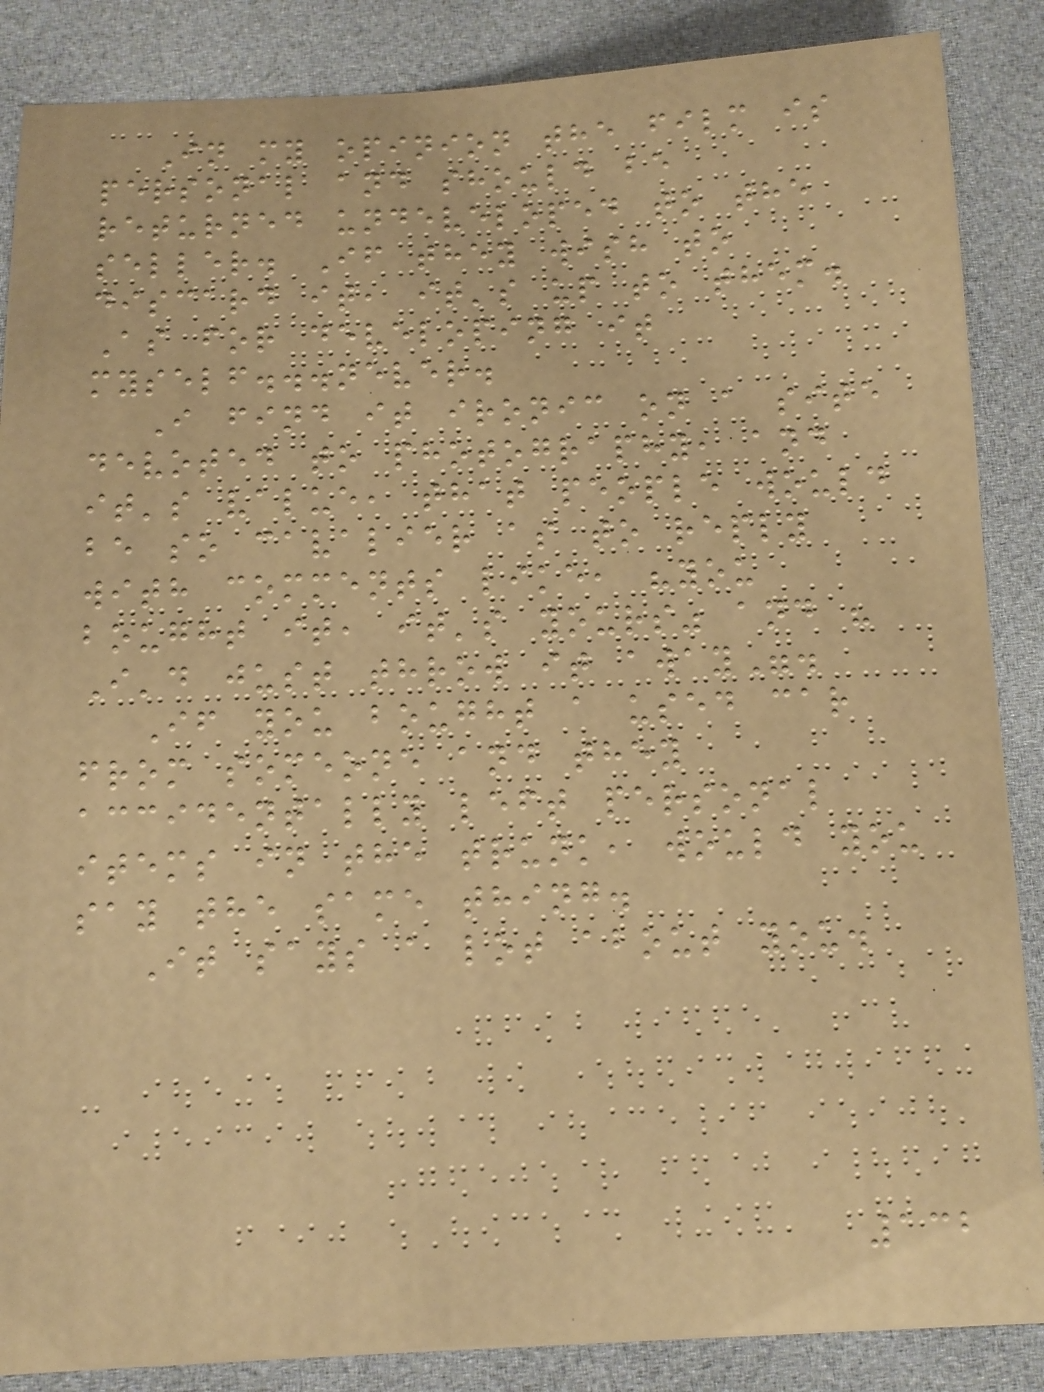In my opinion the film is
personal and should be
returned undeveloped to the
seller. If they wish to
discard it, it's up to them.
As for developing it
myself...never.
I find it ironic on a site
devoted to photography, and
it's value, that people would
be so cavalier as to reply
with comments like, "you
bought it, it's yours" and "
I'd just throw it away".
If you bought a used car
from someone and they
accidentally left personal
items in the trunk, would you
say the same thing.
It says a lot about you.
132
